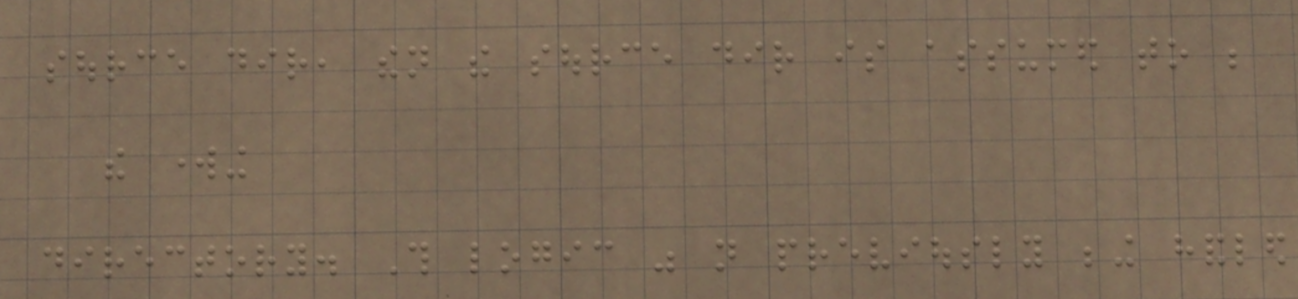source dir, then the source dir is assumed to be
the working
directory. This logic was not previously being handled
